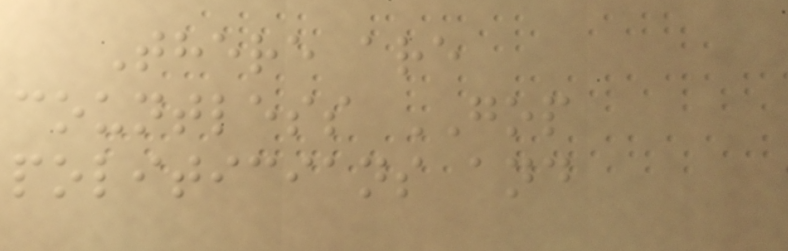There are
countless GOP
politicians and
